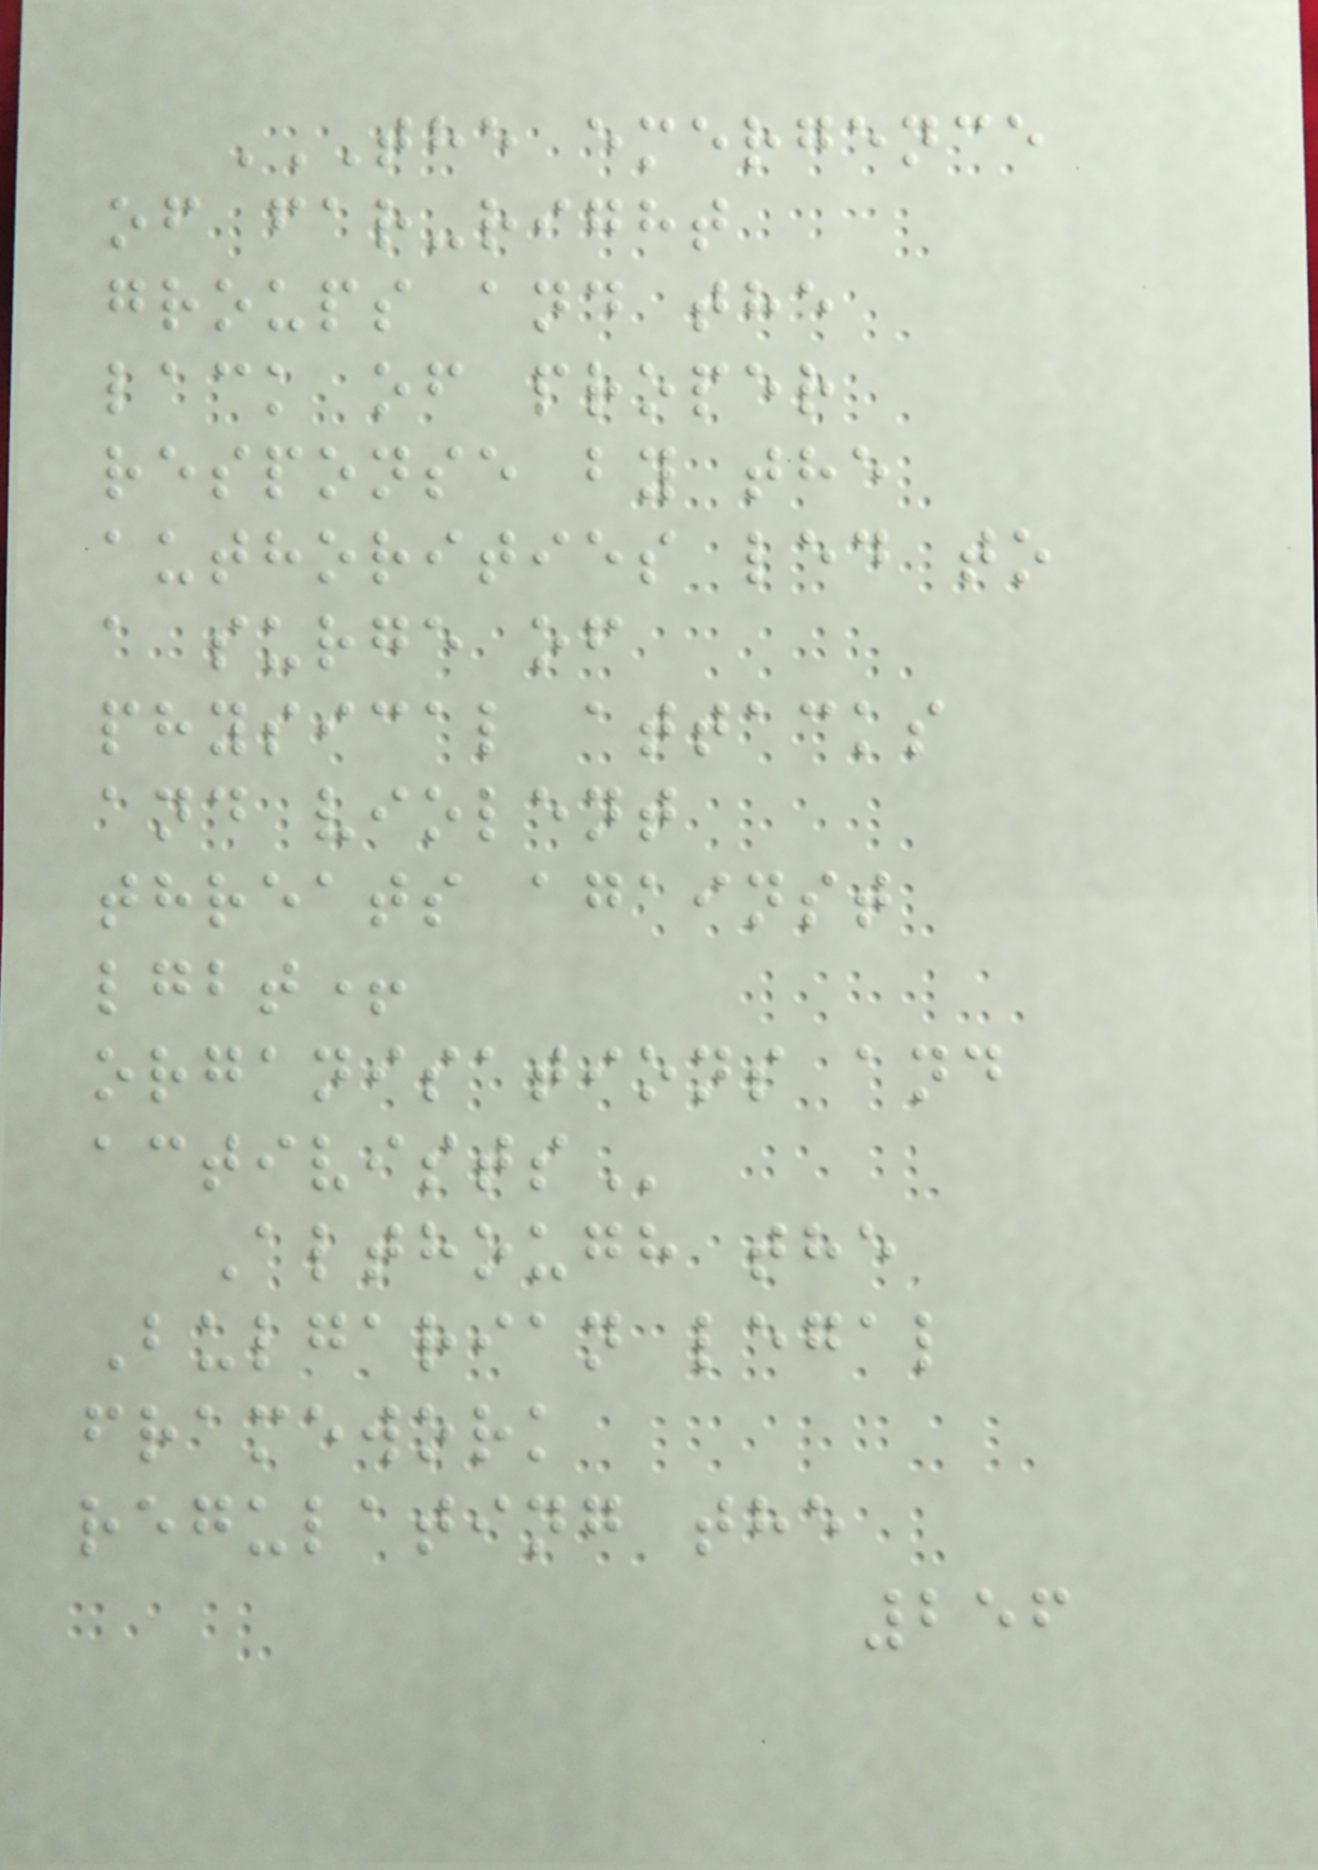THE EMERGENCE
OF FAR-RIGHT
GROUPS AND THE
LACK OF PROPER
RESPONSE BY THE
AUTHORITIES LED TO
A SURGE OF
PHYSICAL ATTACKS
AND VIOLENT
THREATS AGAINST
LGBT+
ORGANISATIONS AND
ACTIVISTS
Although the
Bulgarian legal
framework
regulating the
256
